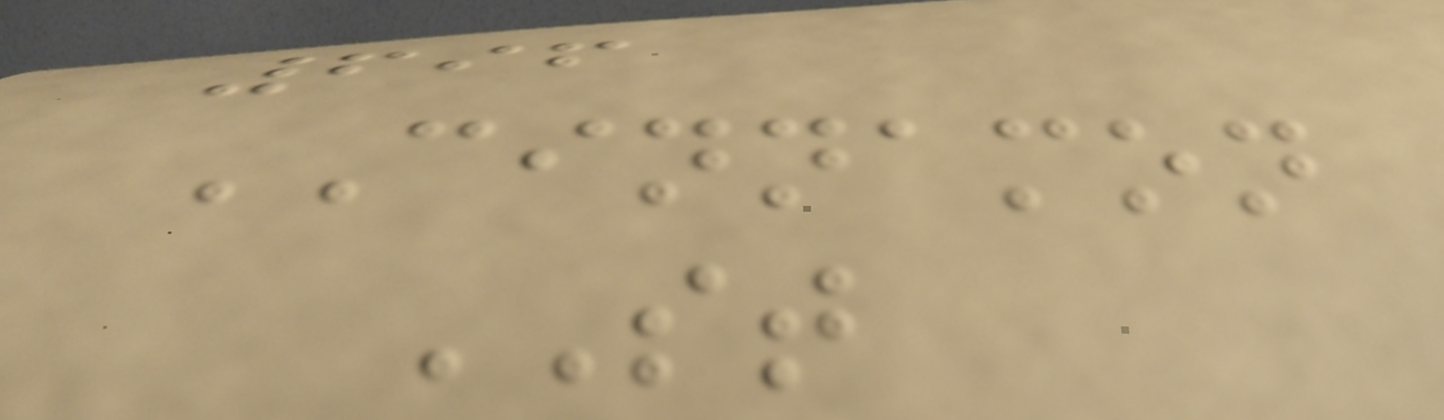696
CINNAMON
ST
